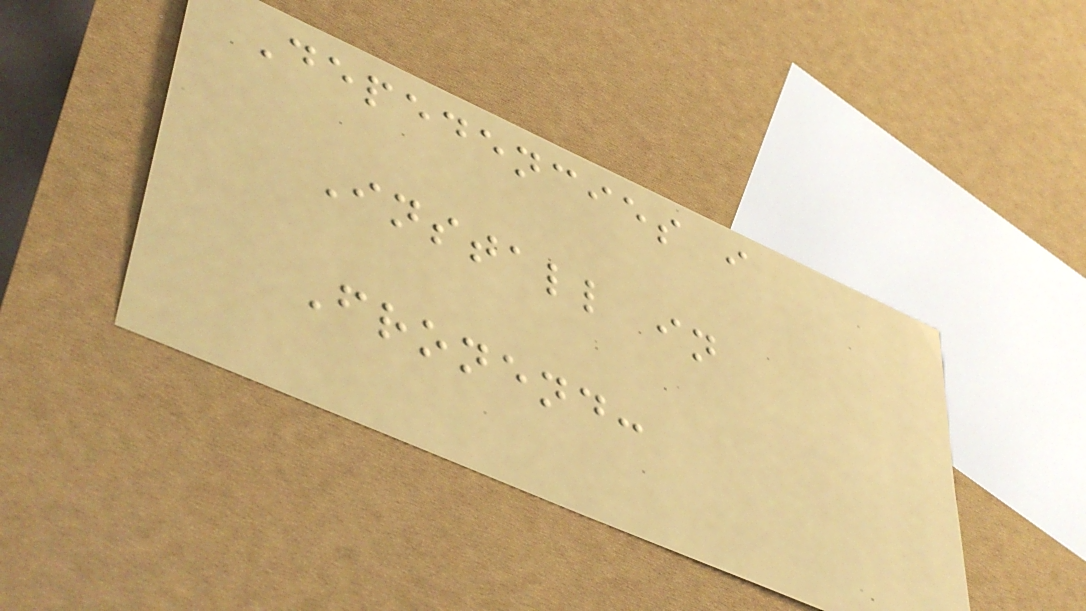Depedencies i
Install in
Fronend:
